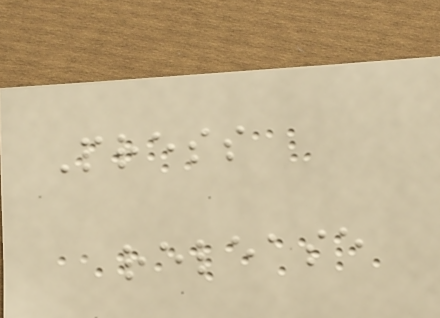Press
release
